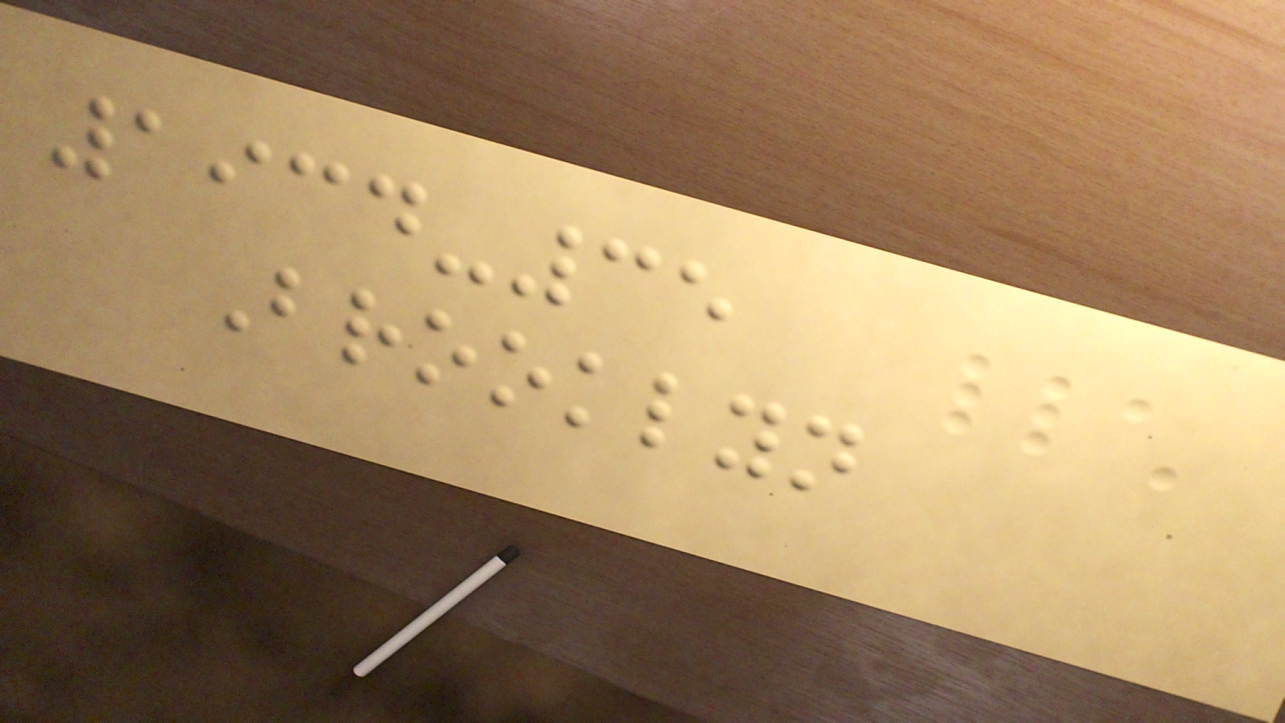1934-35
Brooklyn
